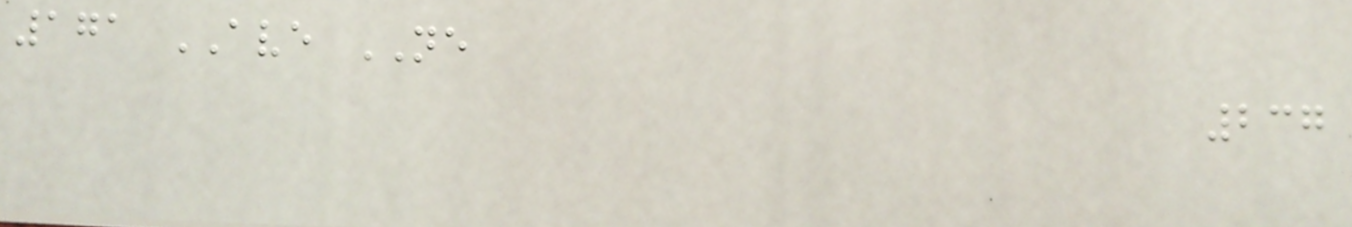171 AVE NE
237
